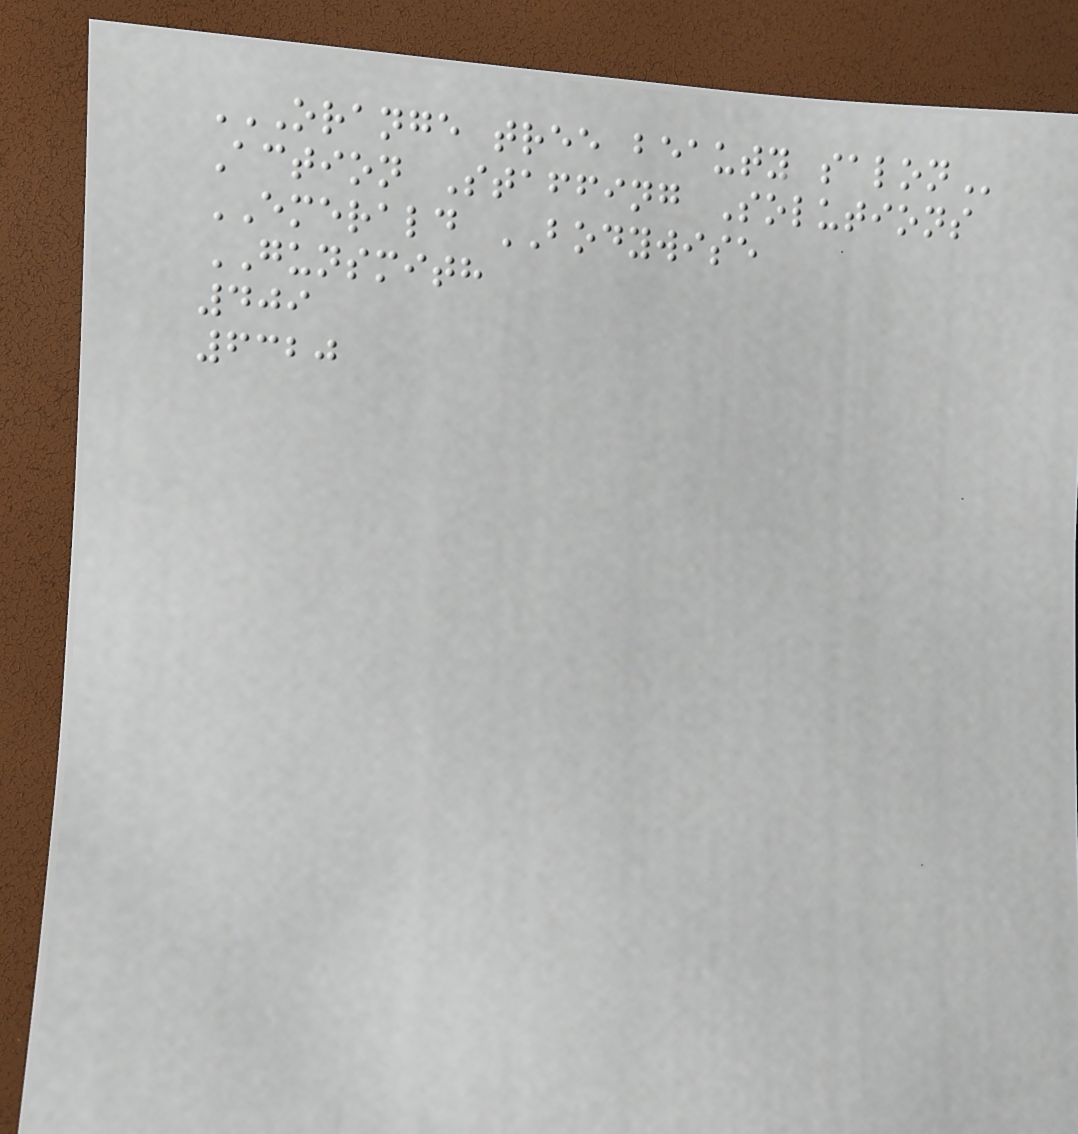ORANGE TREE BEAUTY SALON
Action Staffing Solutions
EMERALD BODYWISE
GUNSMITH
409
6320
